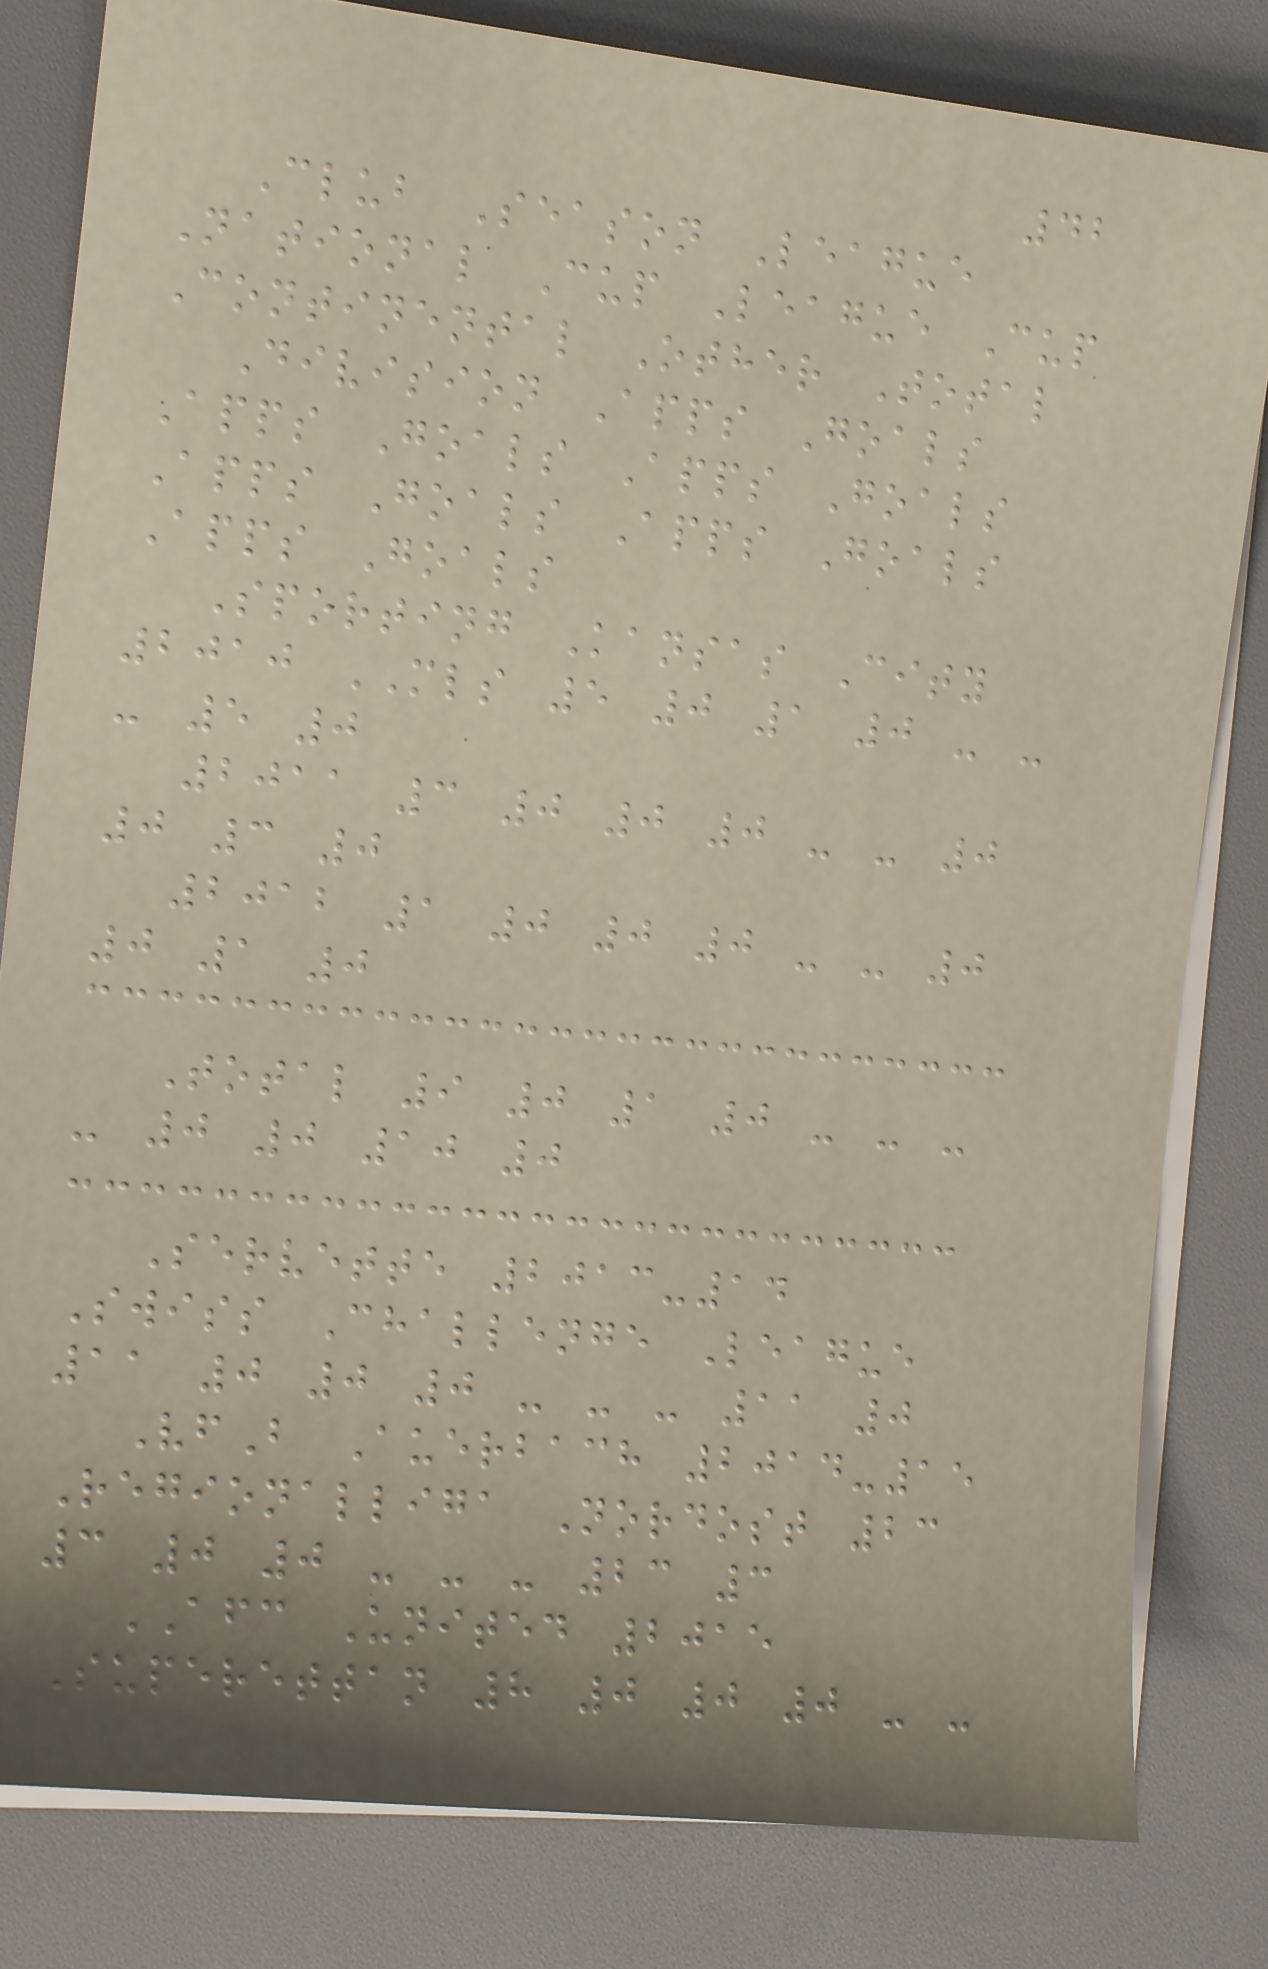42
Club Season League
National Cup League Cup
Continental Other Total
Division Apps Goals
Apps Goals Apps Goals
Apps Goals Apps Goals
Apps Goals
Sporting Kansas City
2010 MLS 5 0 1 0 - -
- 5 0
2011 3 0 0 0 - - 0
0 3 0
2012 1 0 0 0 - - 0
0 1 0
Total 9 0 1 0 - - -
- 0 0 10 0
Servette 2013-14
Swiss Challenge League
11 0 0 0 - - - 11 0
VfB Auerbach 2014-15
Regionalliga Nordost 23
3 0 0 - - - 23 3
AFC United 2015
Superettan 8 0 0 0 - -
